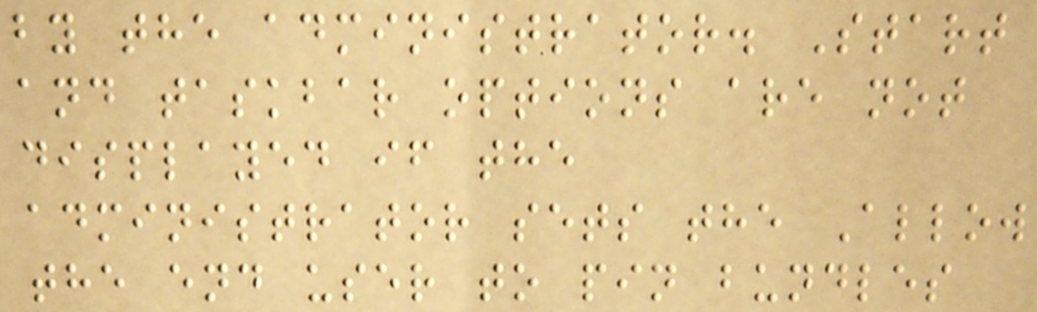by the administrator. Start
and taskbar options are not
displayed if the
administrator sets the Allow
the end user to pin bundles
